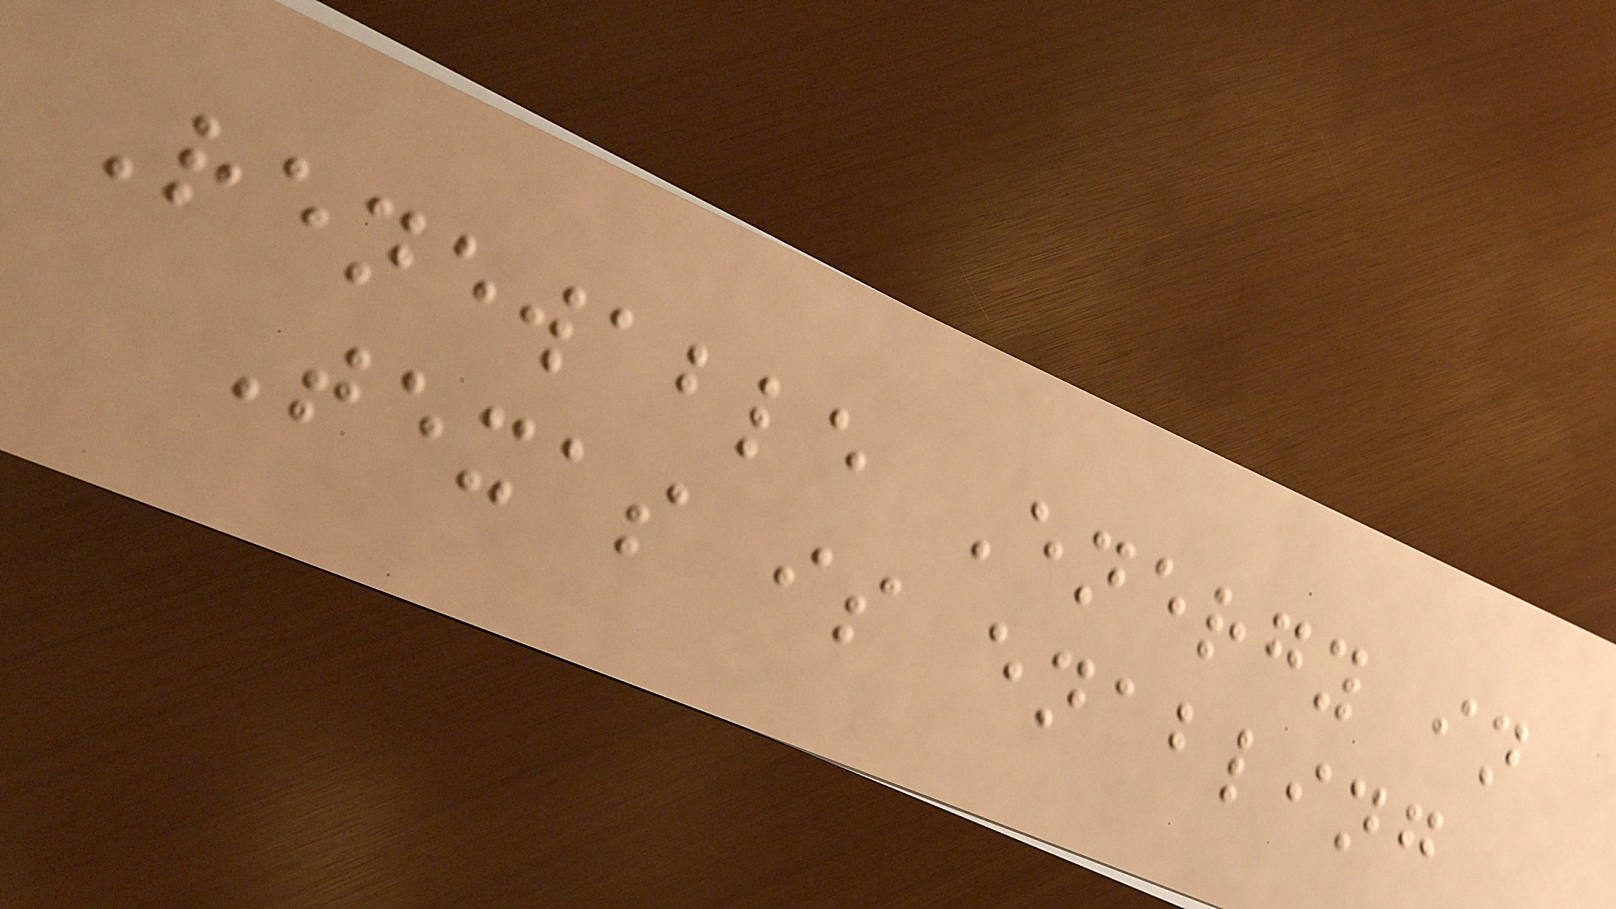Renewable Energy in
Texas is enabling
